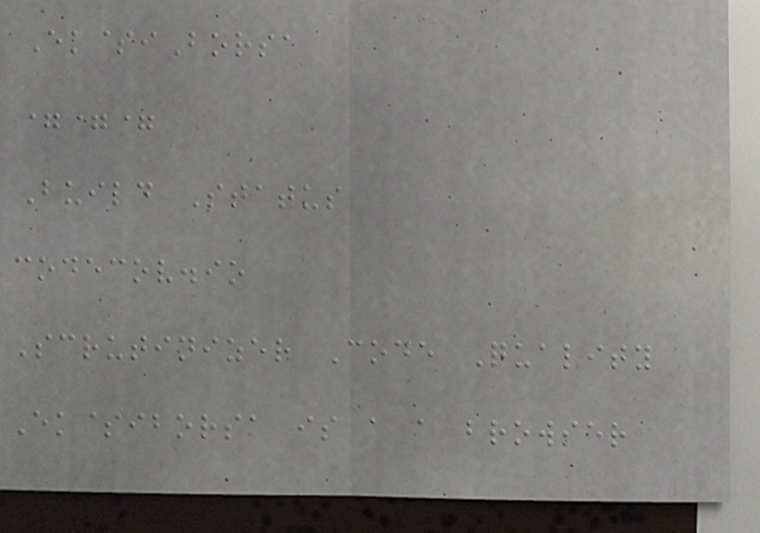Ek$iBorsa
===
Build Status
codecov.io
Scrutinizer Code Quality
Ek$iborsa is a a browser
